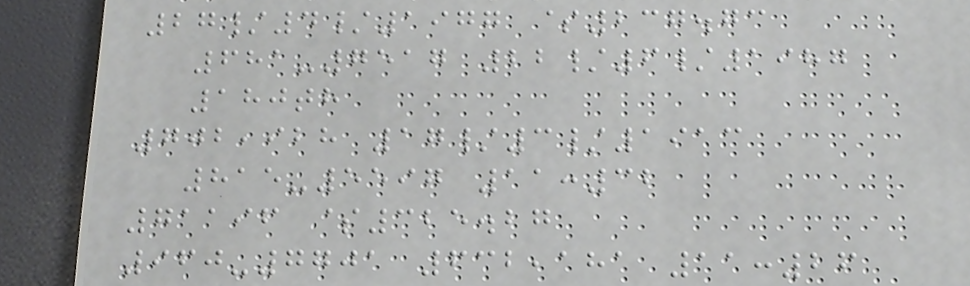27/4/1977 $237.73
681-7517 22/6/1987
180th
702,928 17/3/1913
815-5597 11:32
71196 $325.27
960-7701 632,181 11:26
